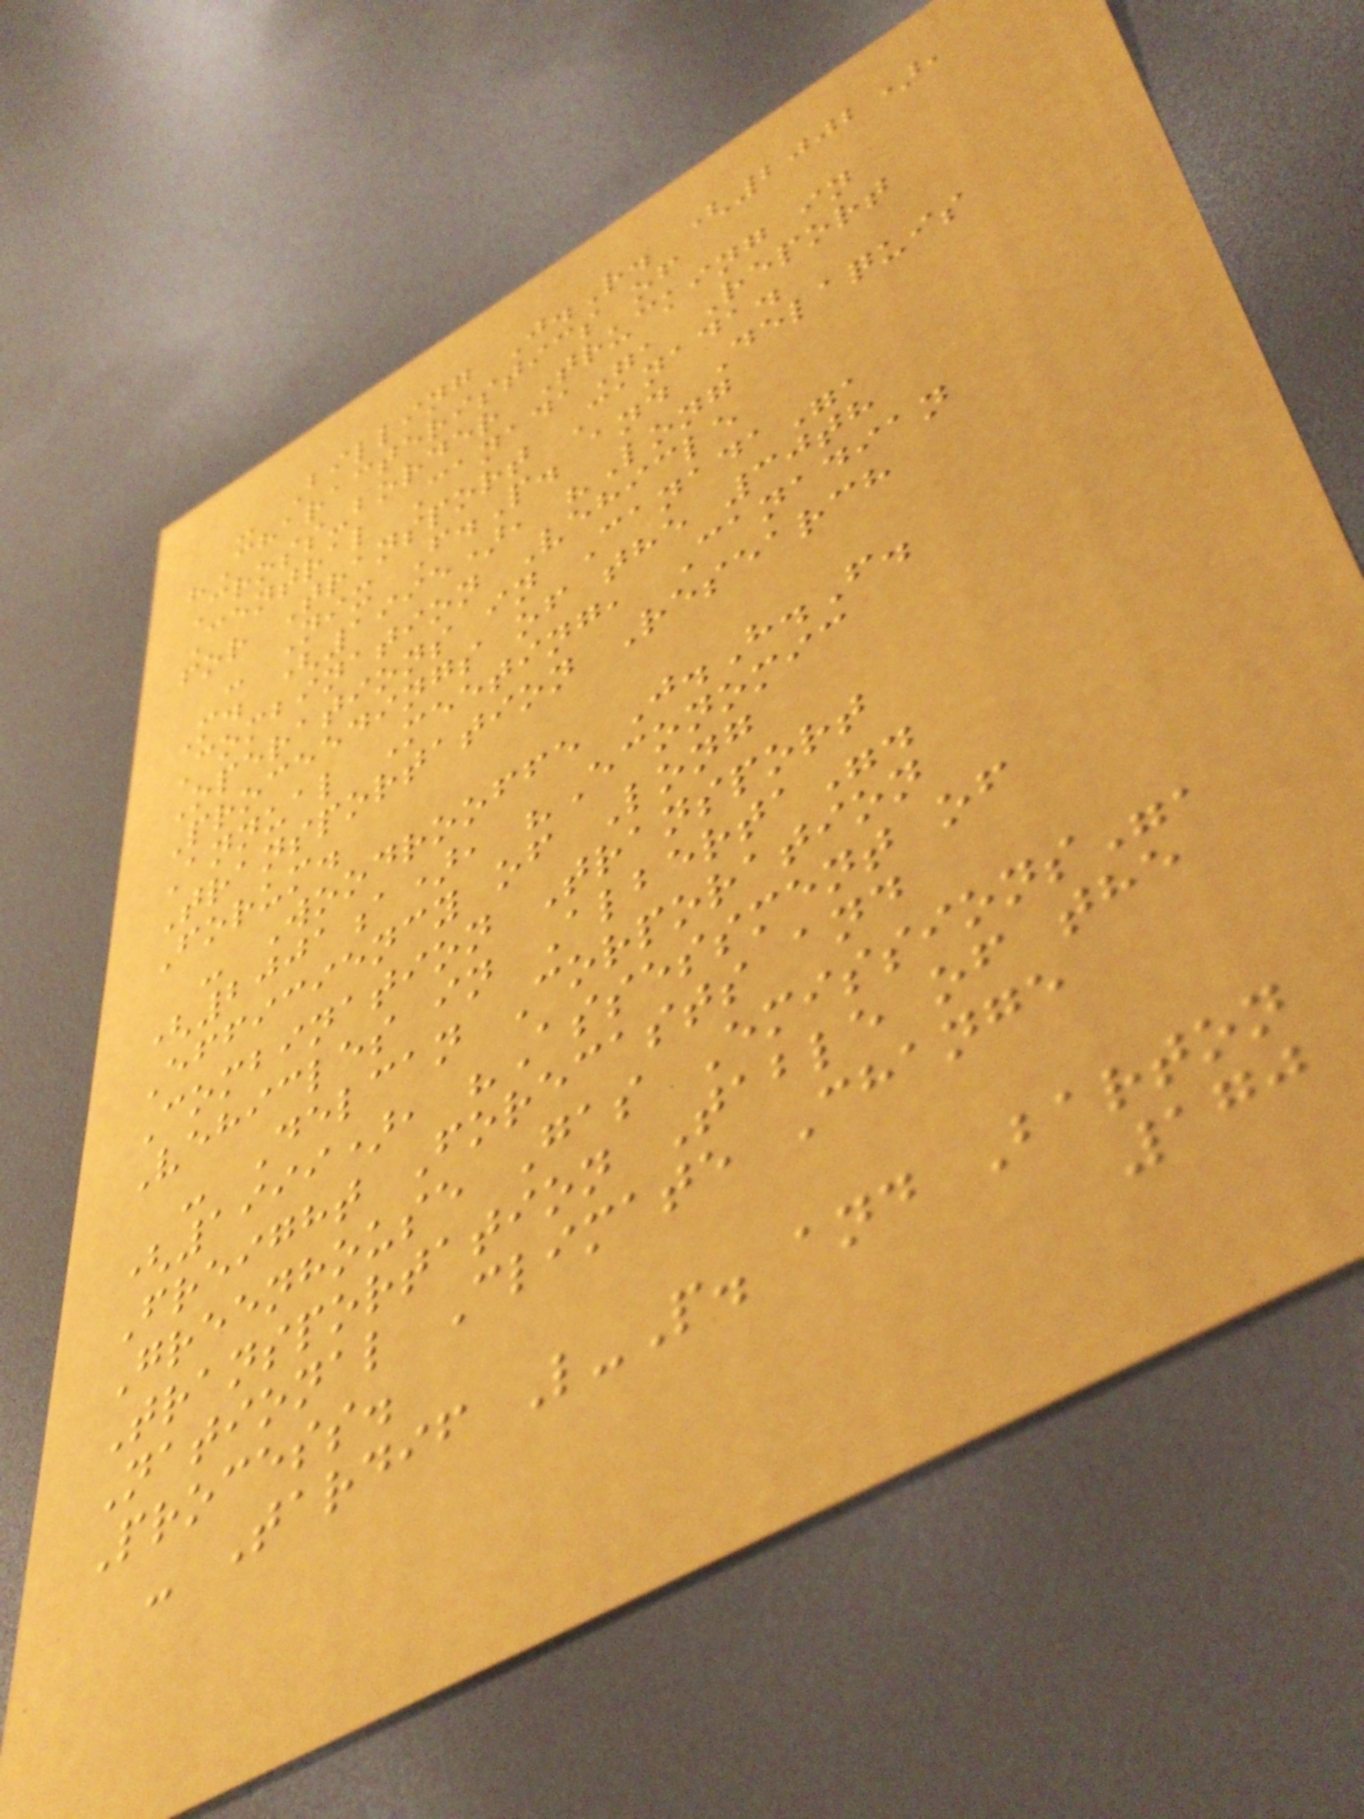- Billing J.R. (2002),
"Characteristics of
Cross-border Trucking in
Central Canada", Report
for Transport Canada.
- Nix F.P. and Delaquis
M. (1995), "Long
Combination Vehicle
Operations in Canada",
Proceedings of the 30th
Annual Meeting, Canadian
Transportation Research
Forum.
- Woodrooffe J.H.F.
(2001a), "Economic
Efficiency of Long
Combination Transport
Vehicles in Alberta".
- Delcan Corporation
(1999), "Assessment of
Freight Forecasts and
Greenhouse Gas Emissions",
Transportation Table of the
National Climate Change
Process.
- Tardif L-P. and Barton
170
